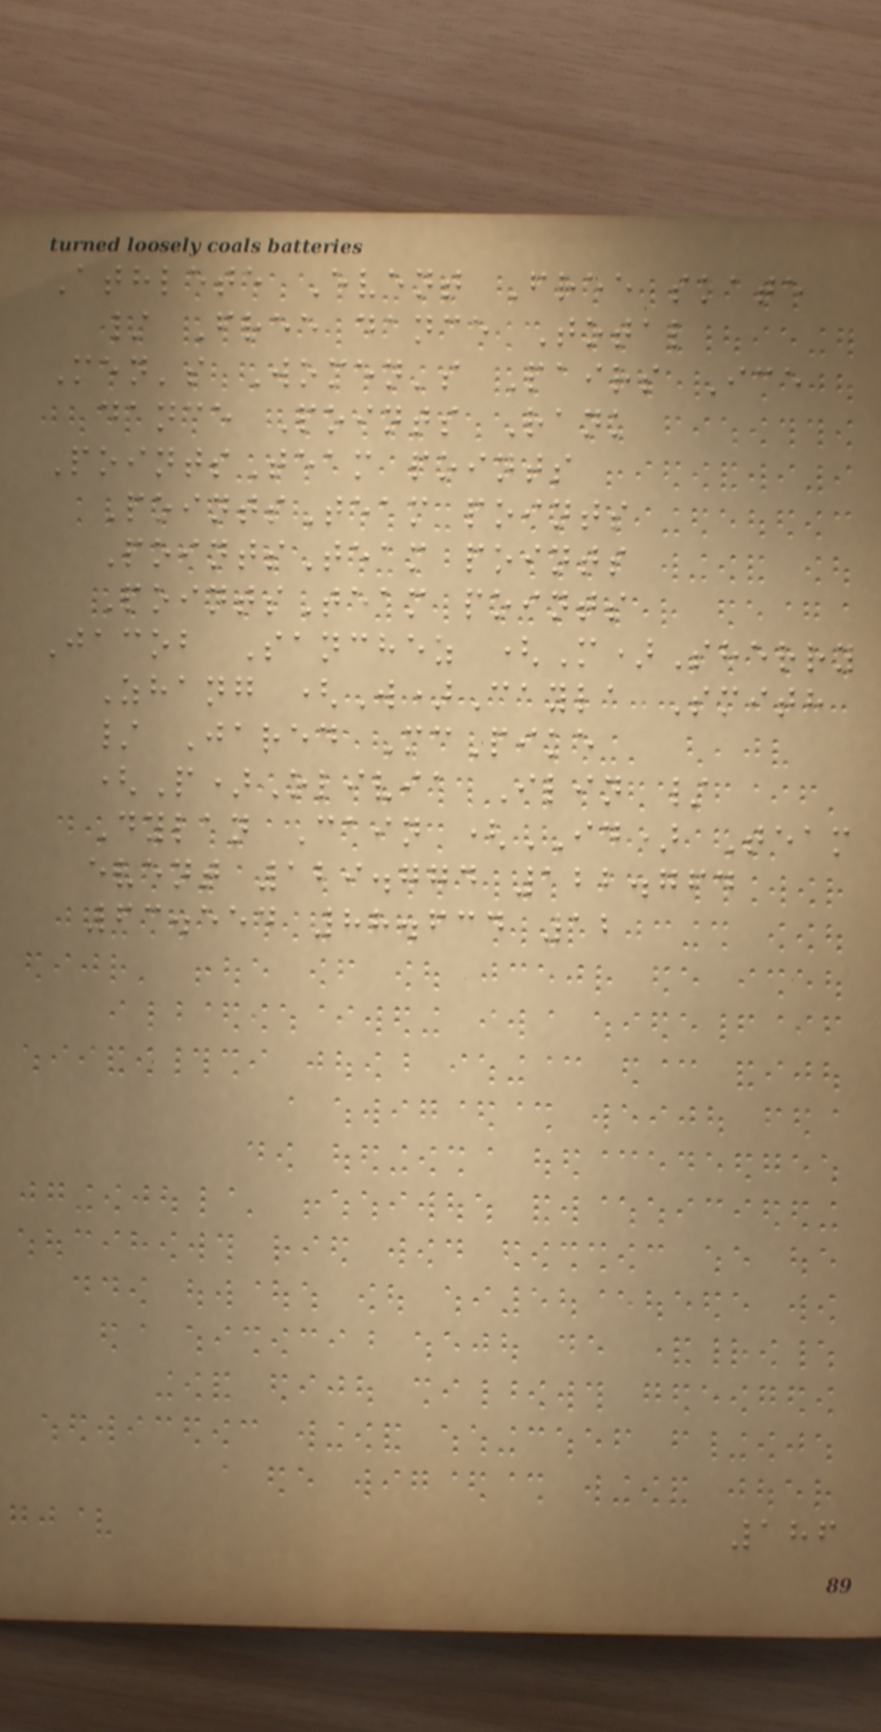Athlete Event Free skate
/ Free dance Total
Men's Women's Pairs Ice
dance Points Rank
PointsTeam points
PointsTeam points
PointsTeam points
PointsTeam points
Jacob Sanchez (M)Sherry
Zhang (W)Cayla Smith
/ Jared McPike
(P)Olivia Ilin /
Dylan Cain (ID) Team
event 129.774 122.764
63.554 88.634 12
186
